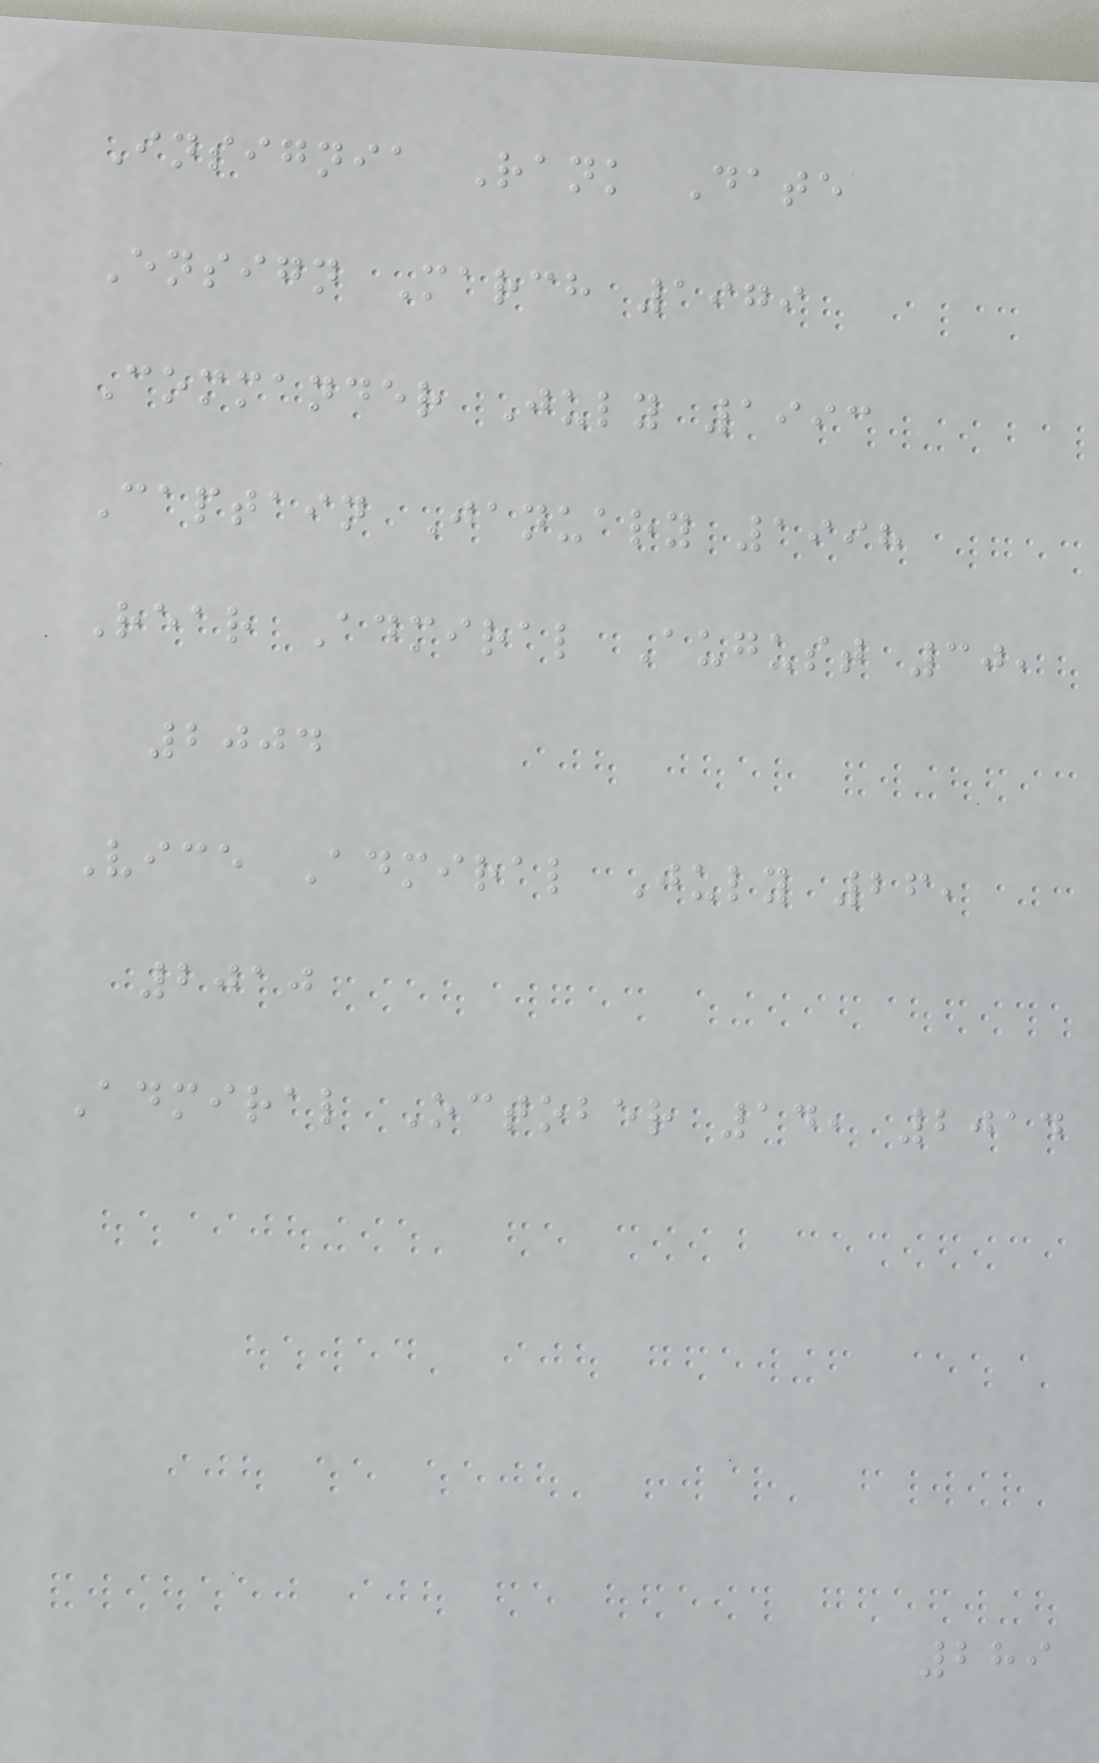Insignia Rank Date
Ensign March 1979
Commander July 1993
Captain January 1998
Rear Admiral August 30,
2004
Vice Admiral July 26,
2010
Admiral October 14, 2014
289
